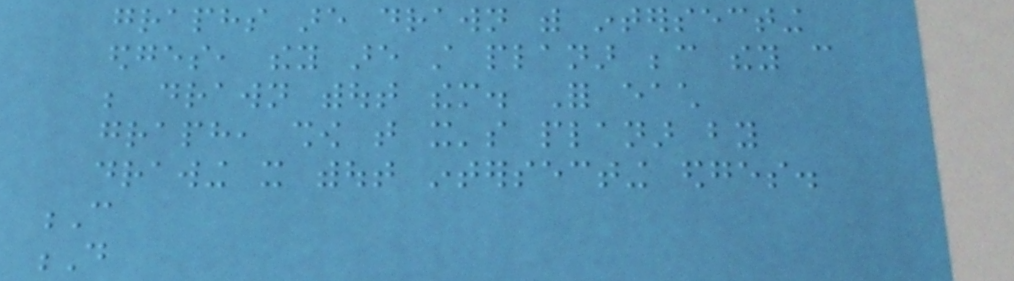graphs are drawn with intersecting
edges, they are still planar because they can
be drawn without them. For each
graph, show that it's planar by
drawing it without intersecting edges.
C
D
